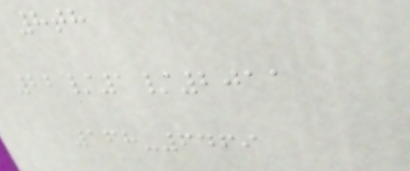8th
22/1/2011
168-6469
